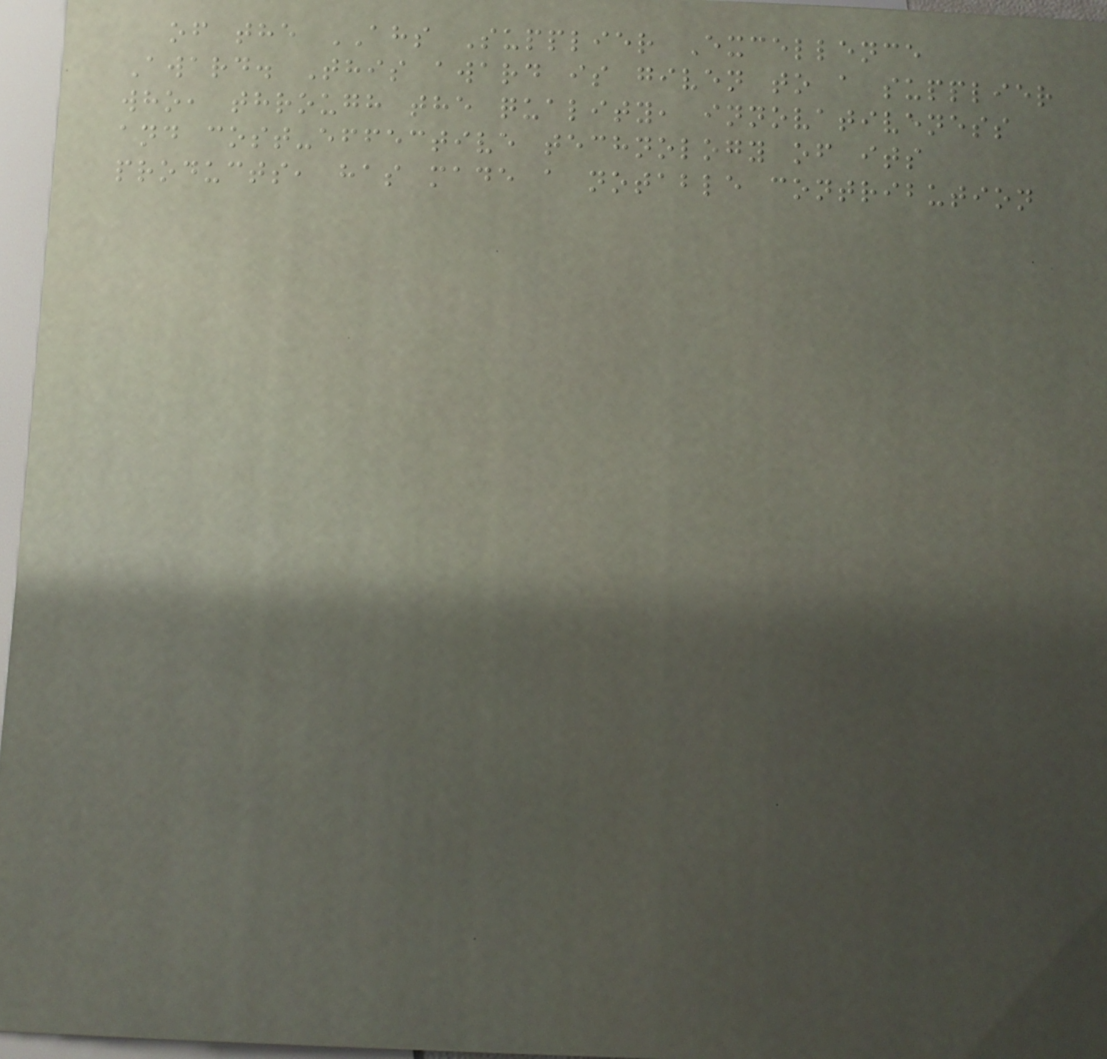of the AHS Supplier Excellence
Award. This award is given to a supplier
who, through the quality, innovativeness
and cost-effective technology of its
products, has made a notable contribution
